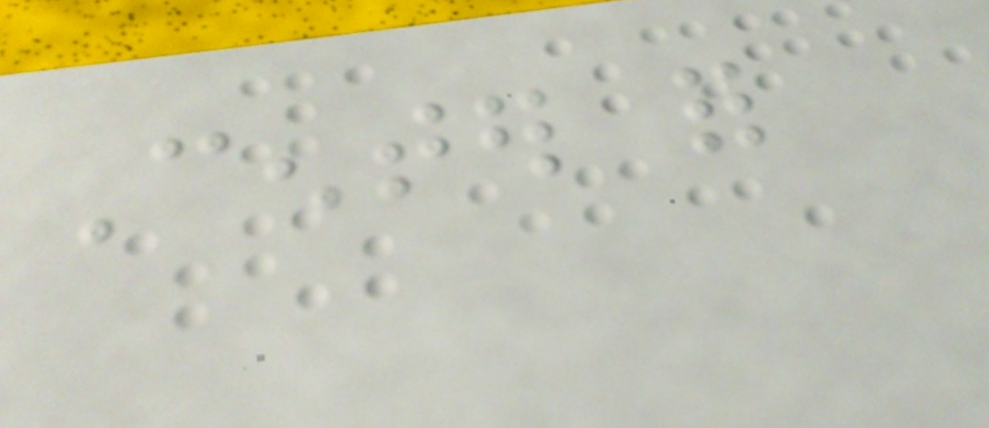Center for
